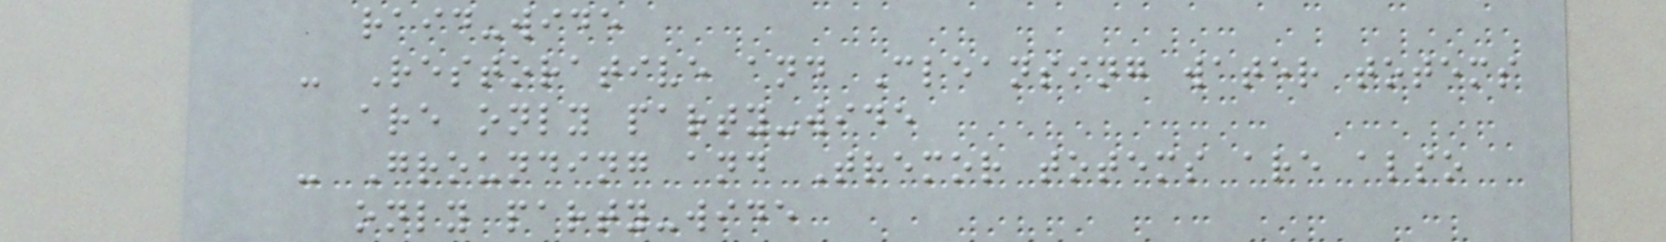raid-wide
- Restorative and Cleansing water totems
are only party-wide
- Grounding and Tremor totems are also
only party-wide
